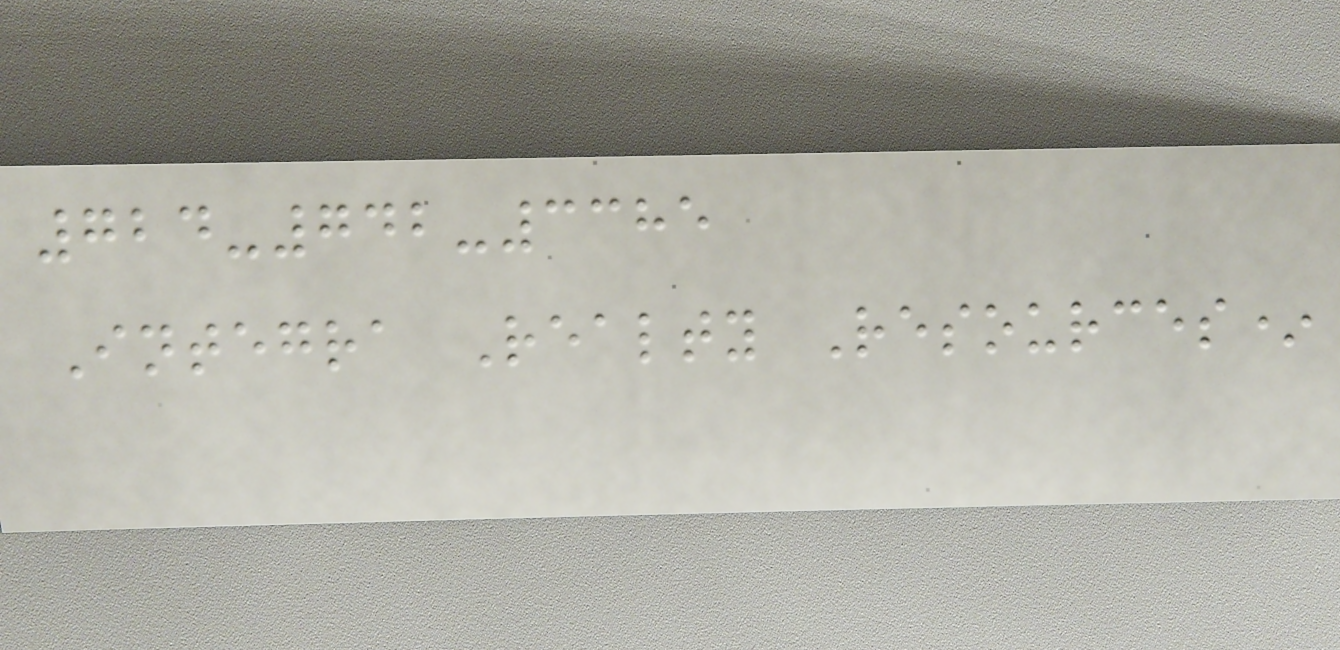724-742-3385
Integra Realty Resources*
